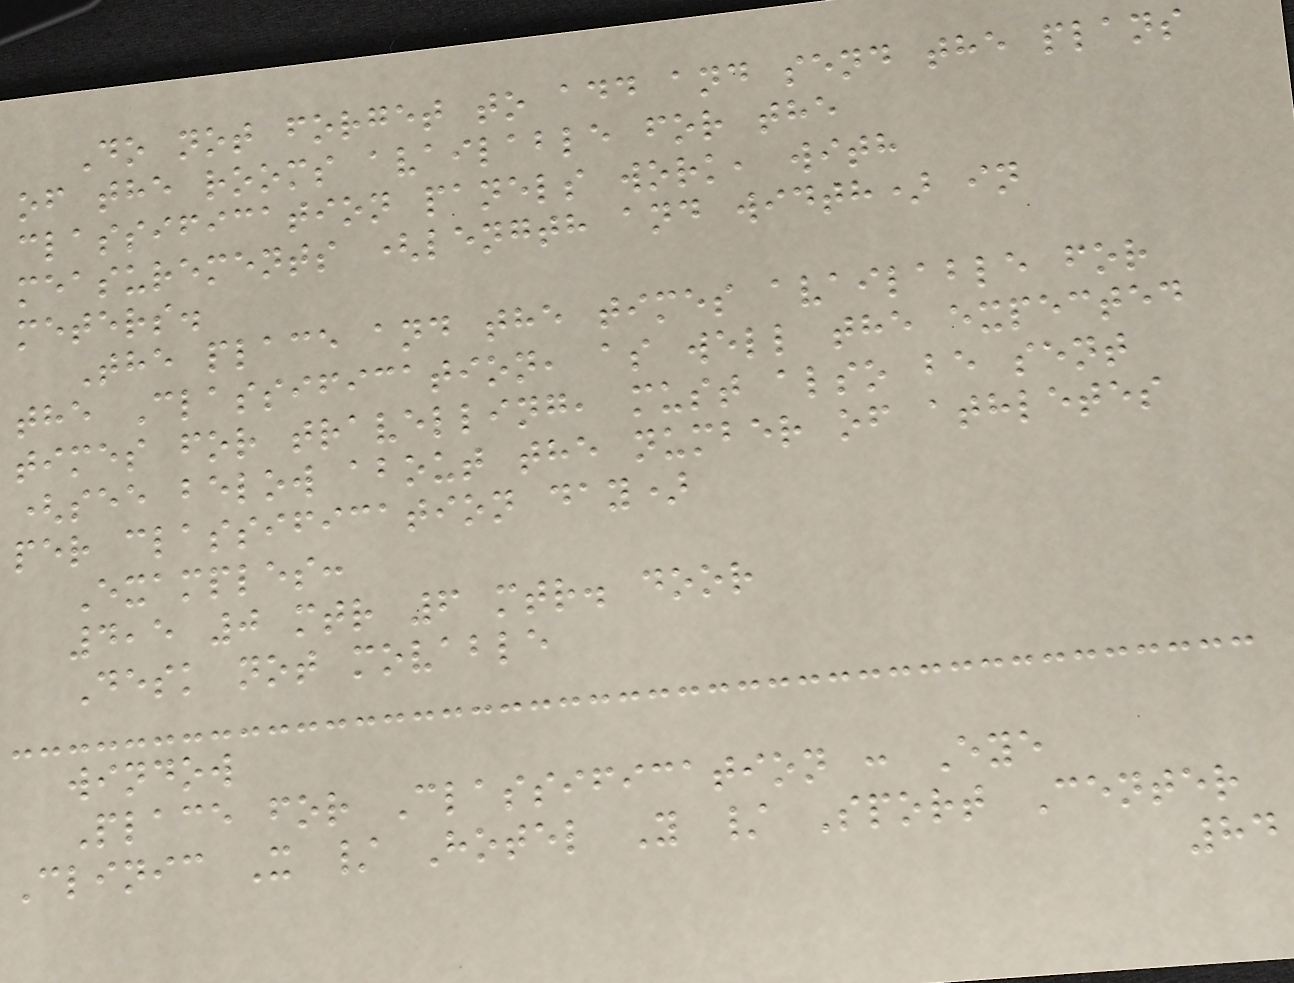Do not forget to add and send the plans
of the rooms available for the
classification panels work, with
measurements (length and width) in
meters.
The place and the times available for
the Classification, as well the expected
times for travelling, must also be sent
(see below about the number of athletes
per classification day)
Examples:
4,5 0 mtr 6 mtr. door
Desk not movable
window
Place for Classification : Eye
Clinic X / Hotel Y / Sport Center
84
